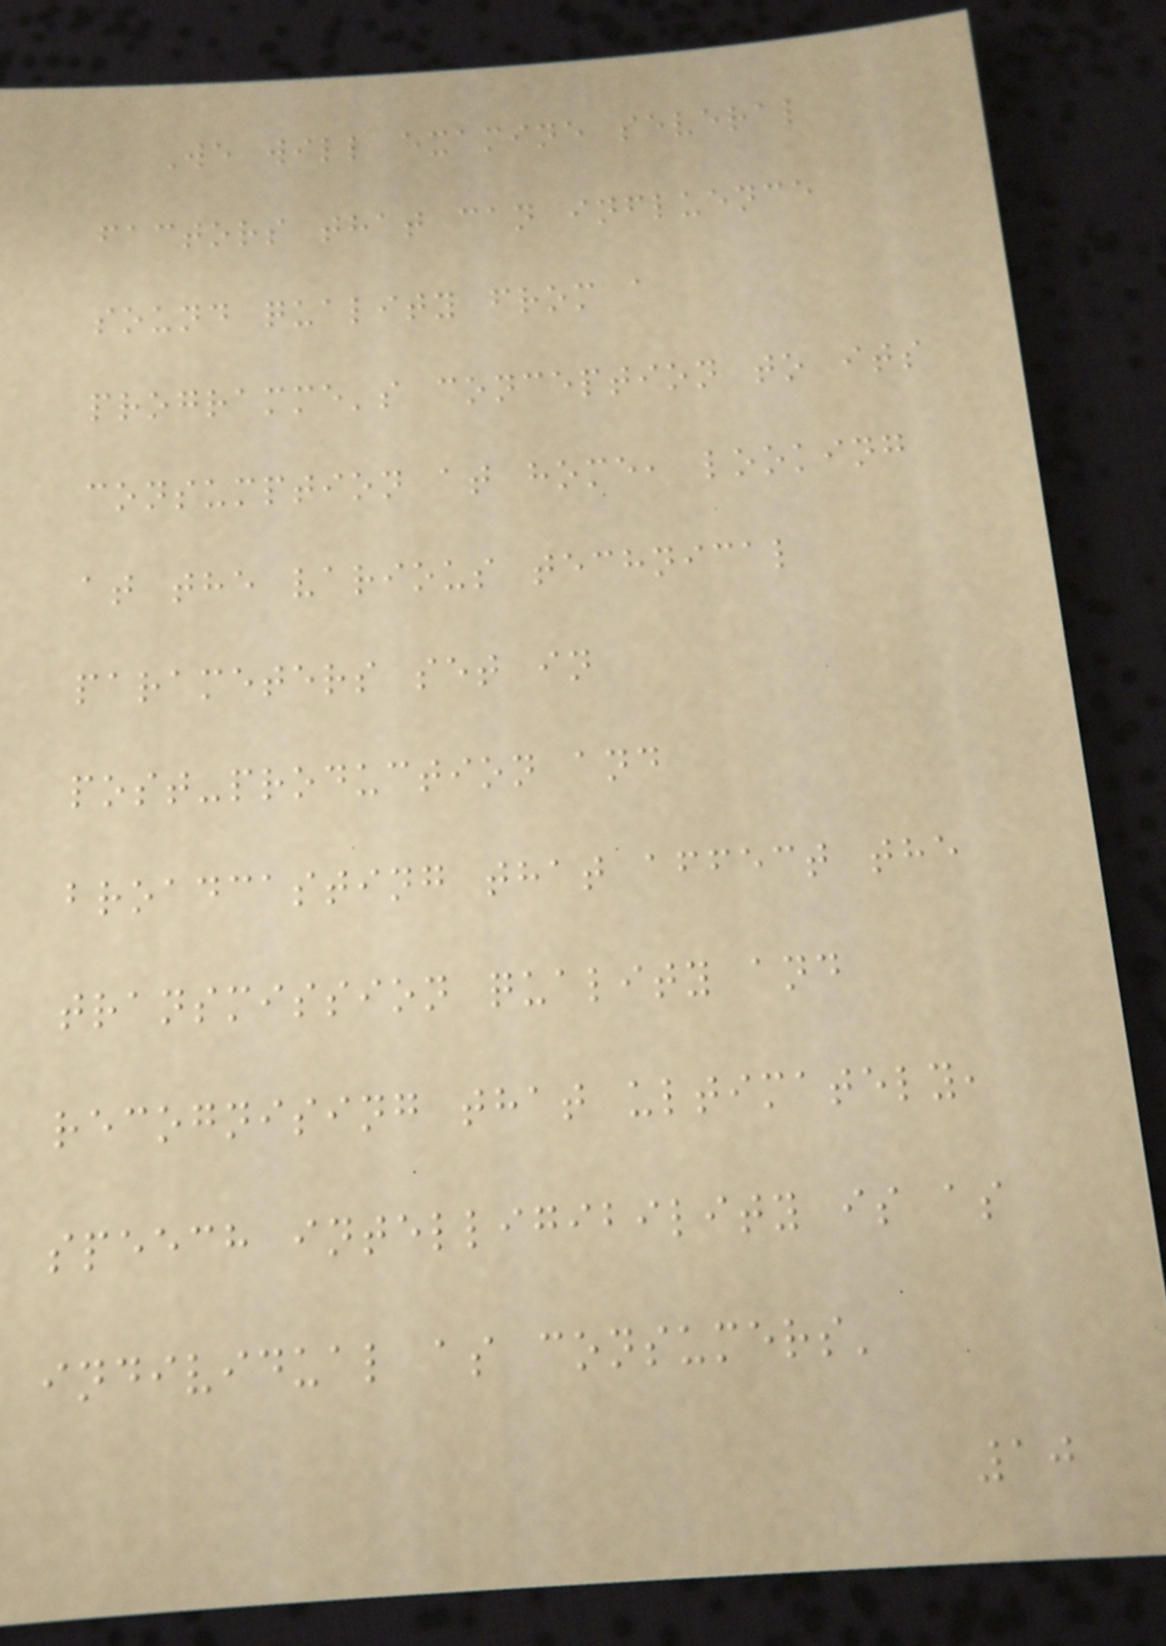We will examine several
factors that can influence
sound quality from a
programme's conception to its
consumption at home, looking
at the various technical
parameters set in
post-production and
broadcasting that affect the
transmission quality and
recognising that ultimately,
speech intelligibility is as
individual as consumers'
10
